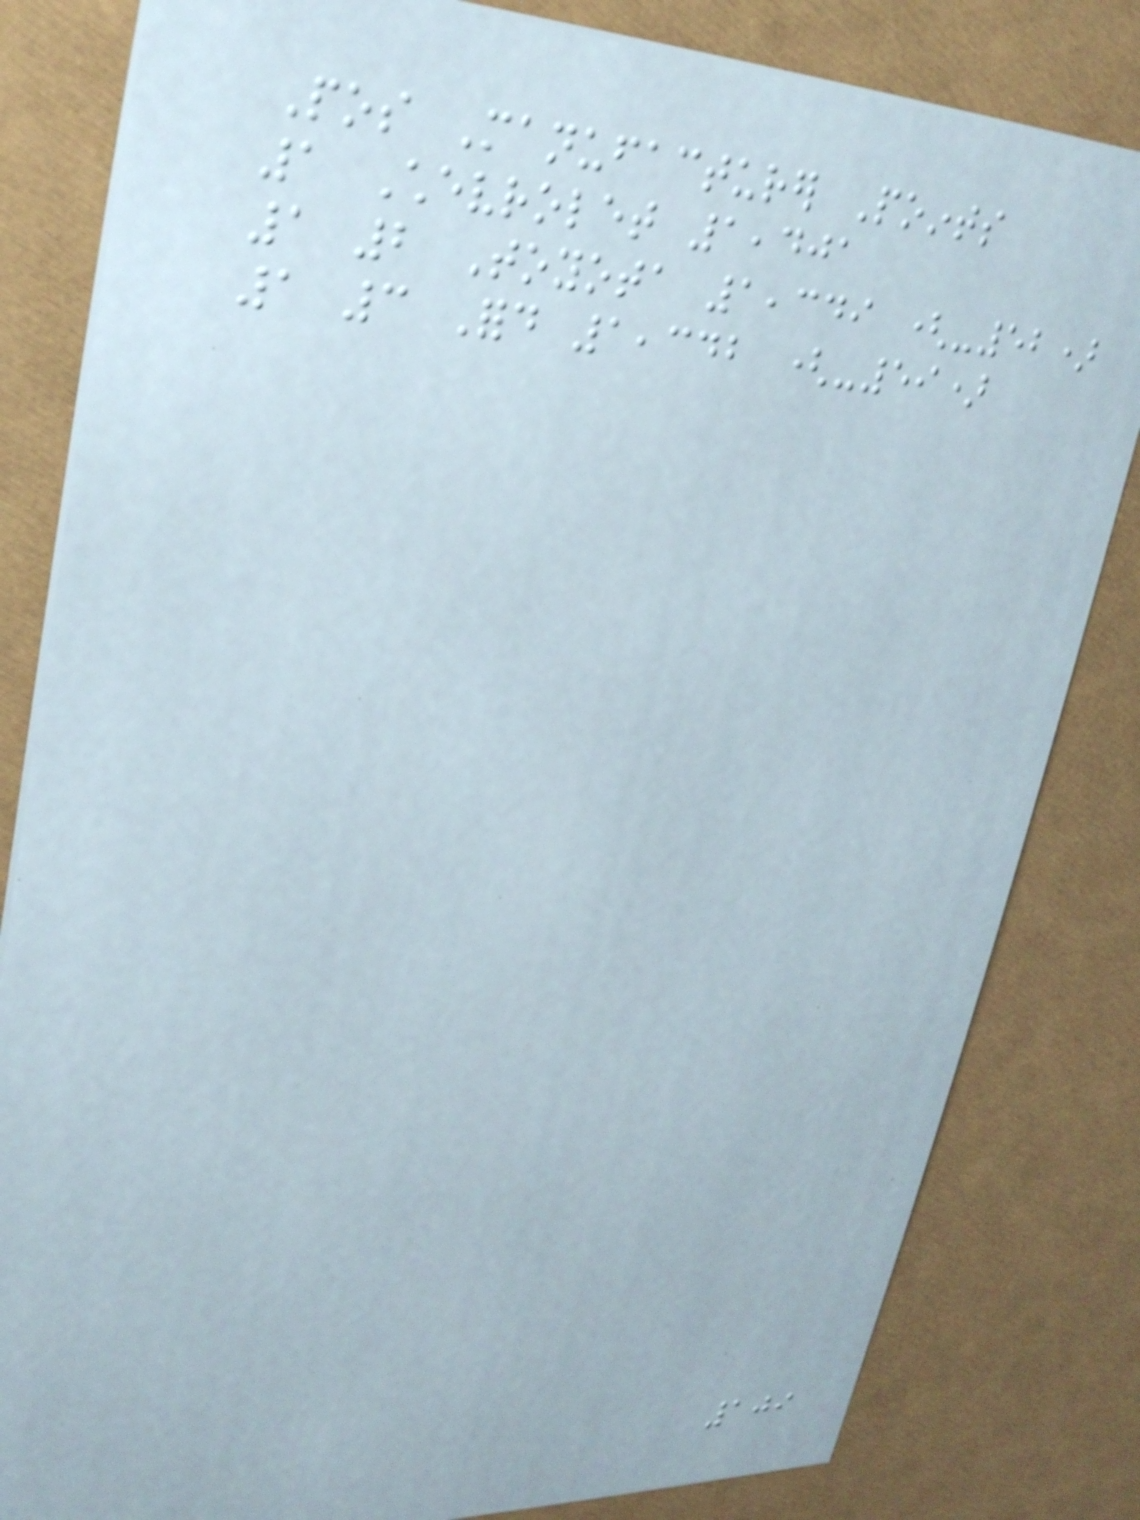Pos Manufacturer Points
1 Chevrolet 1,401
1 2 Toyota 1,349 (-52)
1 3 Ford 1,342 (-59)
109
